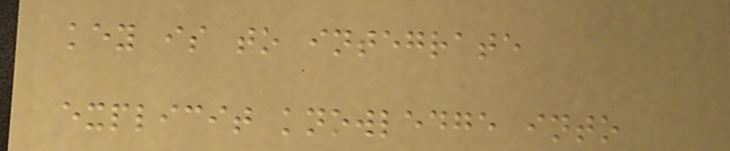key is to integrate
explicit knowledge into
